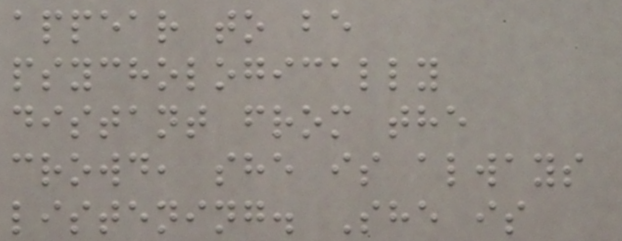appear to be
psychologically
distant from the
crowd, she is always
listening. She is
